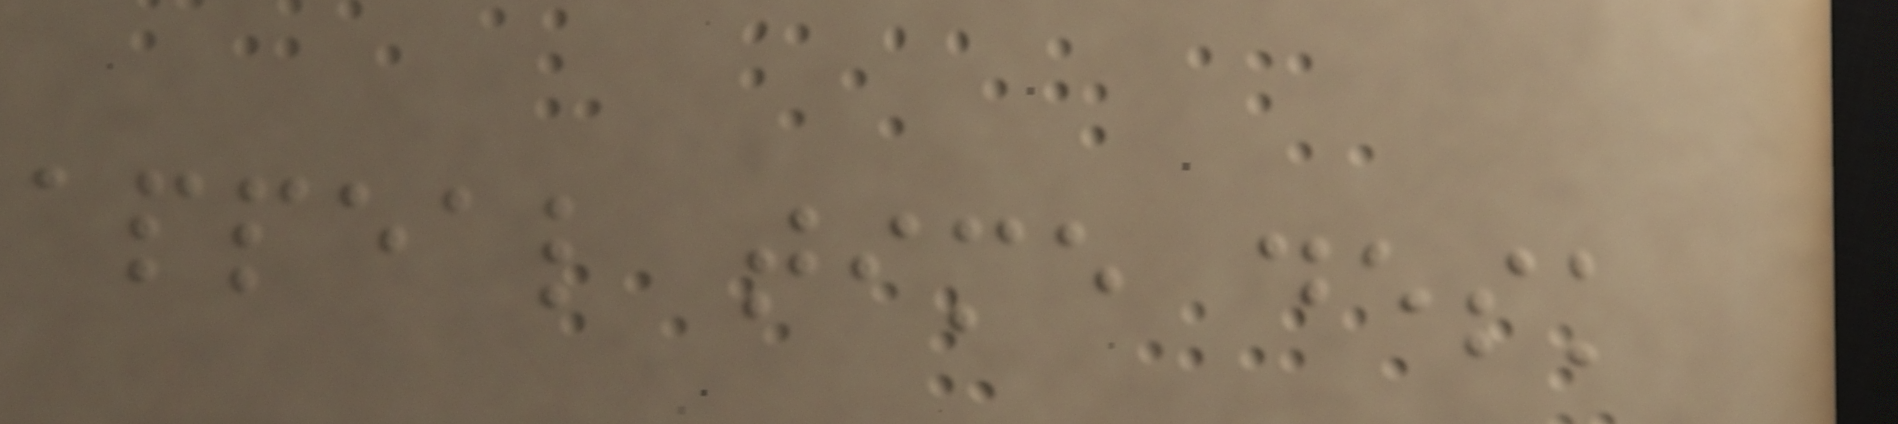appeal time desk
